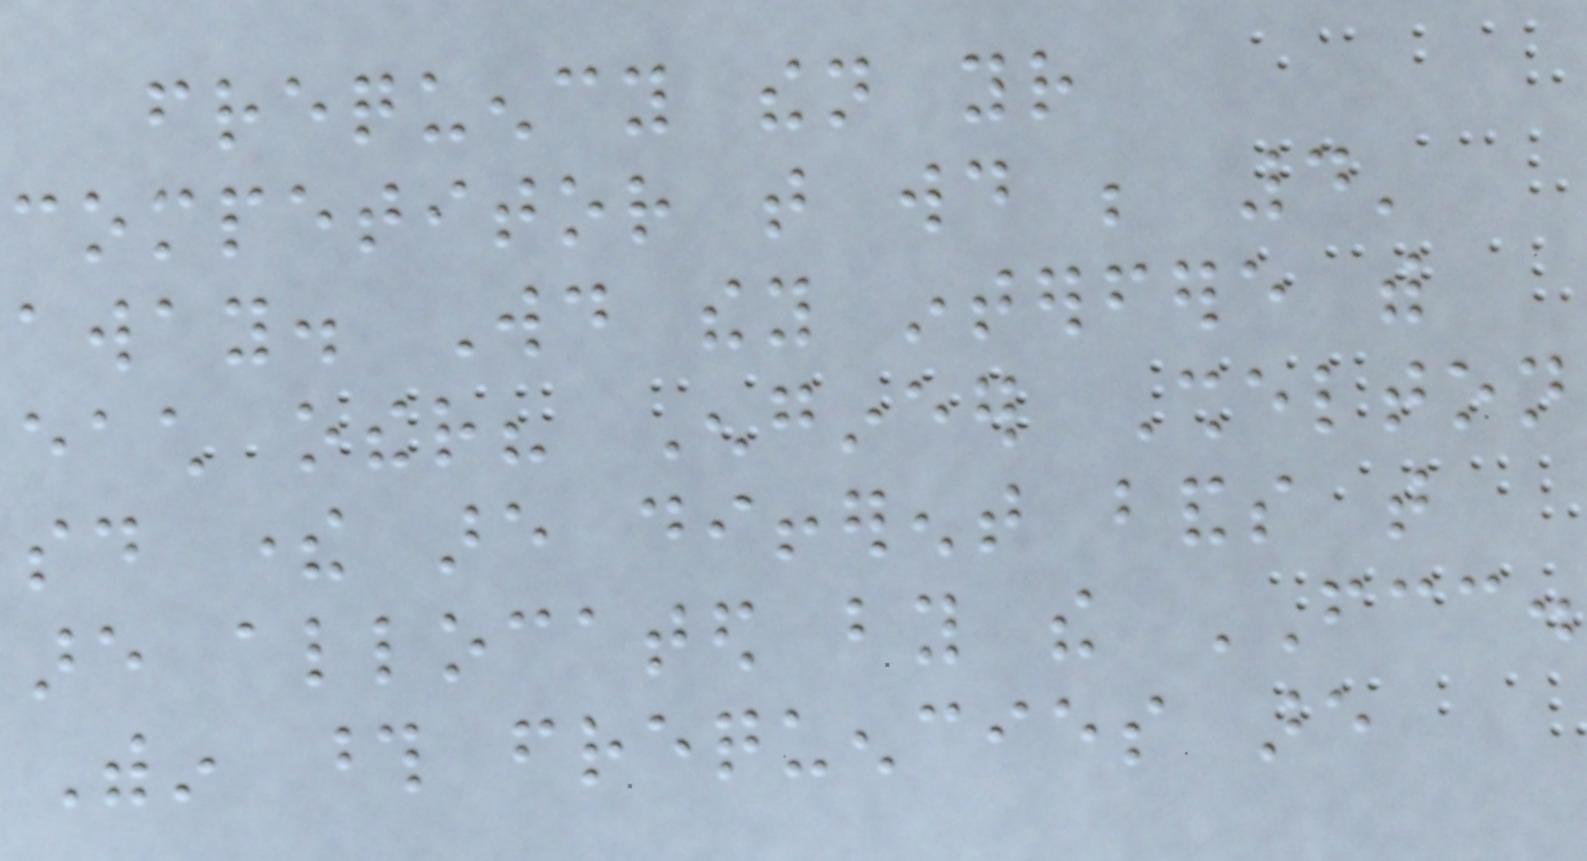frequency then your
competitor that would be 4'
away. Would they interfere with
each other? Engineer Shelton
said there are different bands that
are allocated by the FCC.
Within those frequencies are
